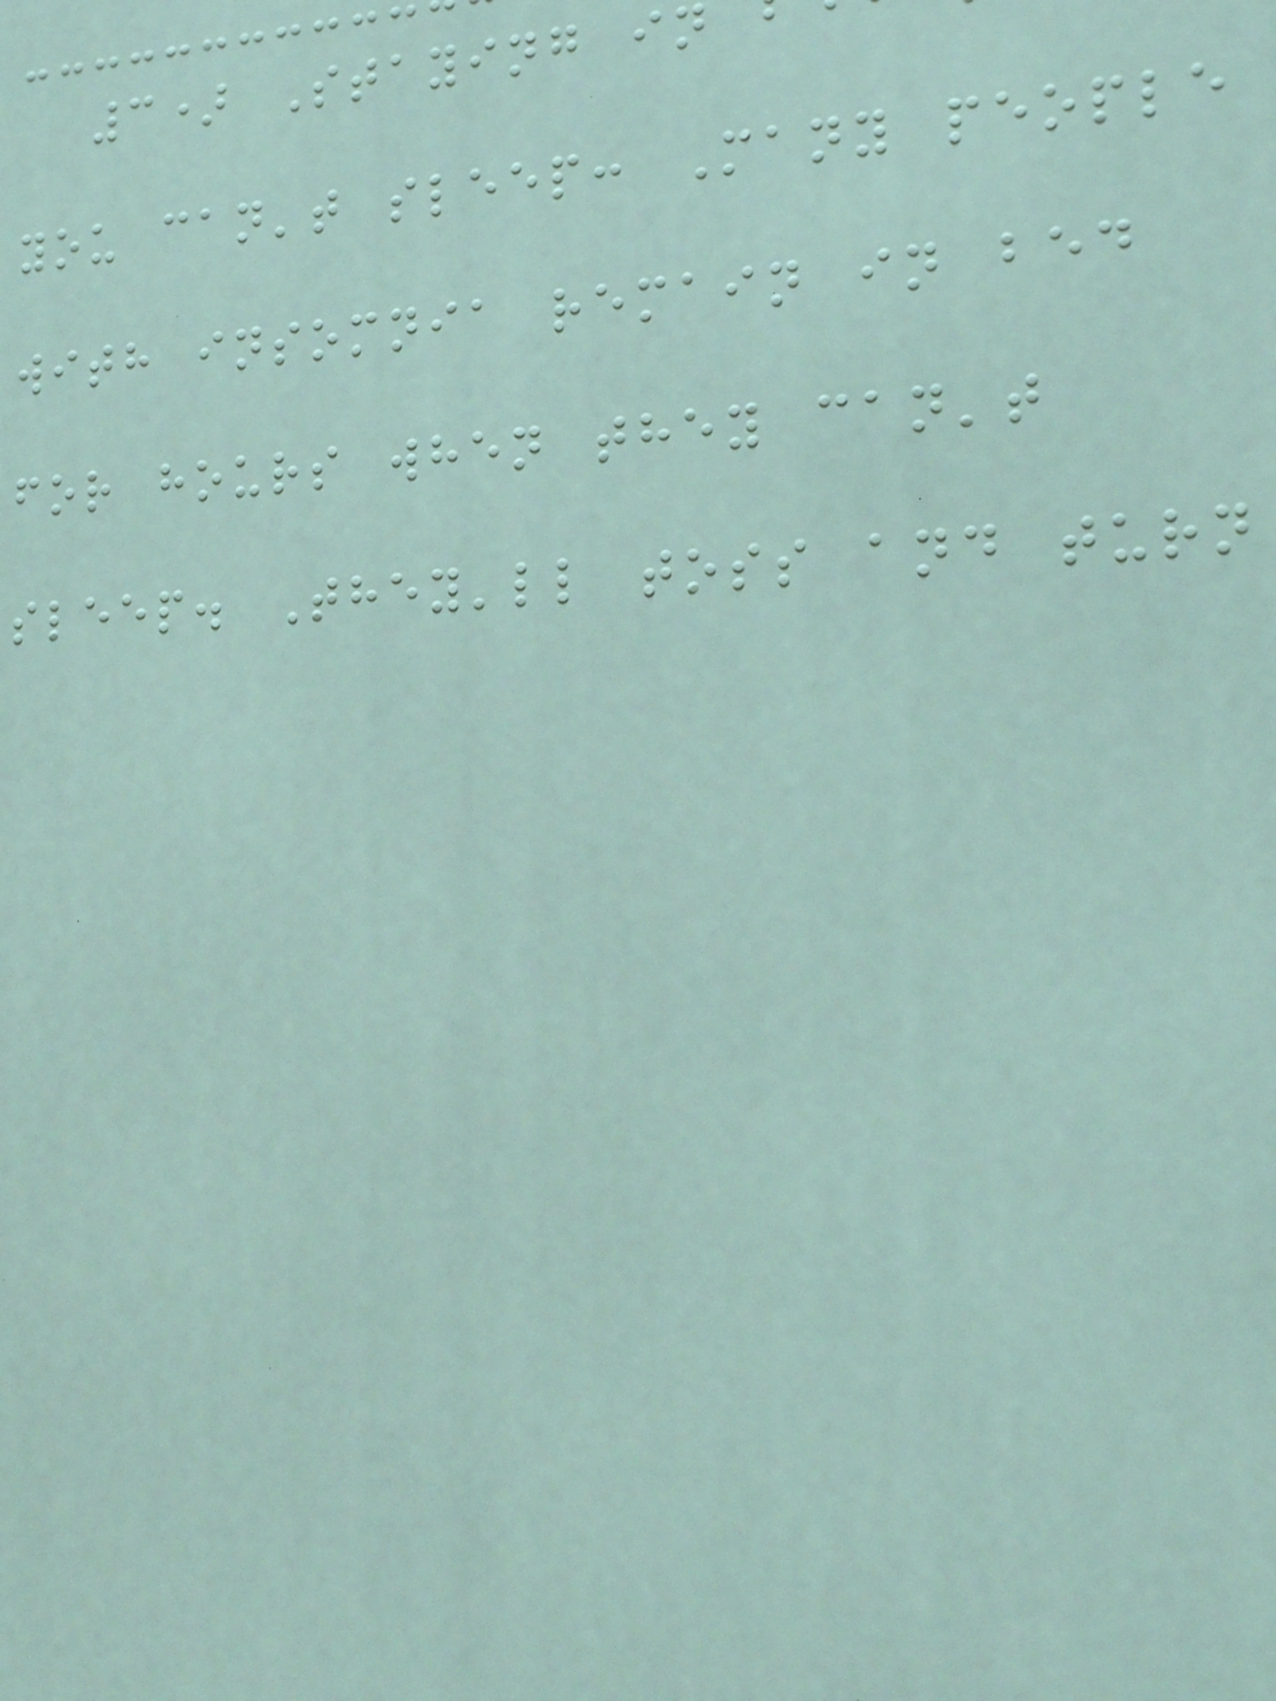3) Staying in
you can't sleep: Many people
with insomnia remain in bed
for hours when they can't
sleep. They'll toss and turn
